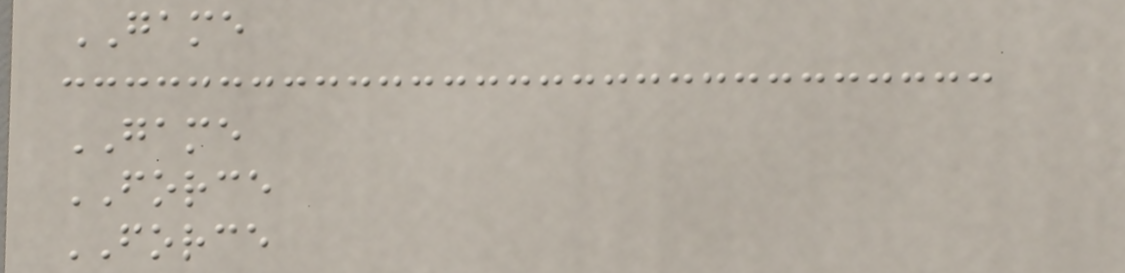GAME
GAME
FORCE
FORCE
